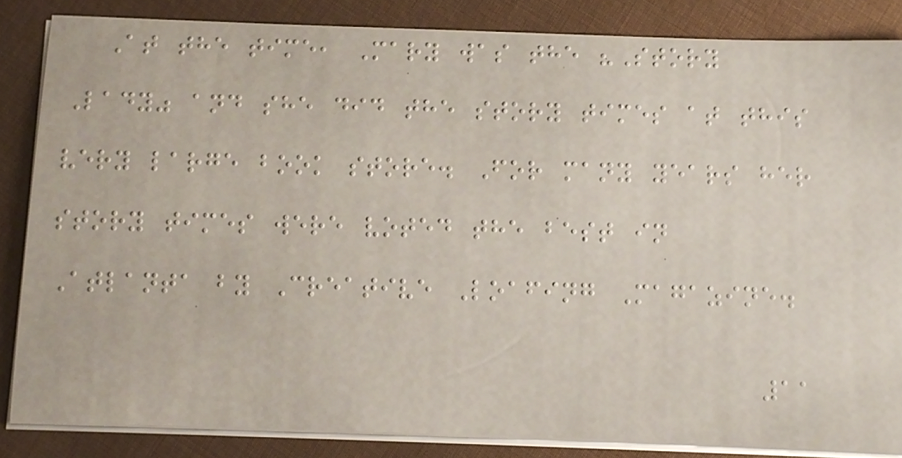At the time, Mary was the "Story
Lady" and she did the story times at this
very large book store. For many years her
story times were voted the best in
Atlanta by Creative Loafing Magazine.
11
